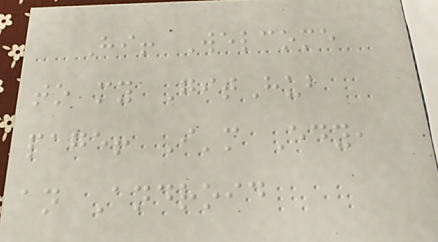Hi! Welcome
to my GitHub
page! I'm Edy,
an Android
